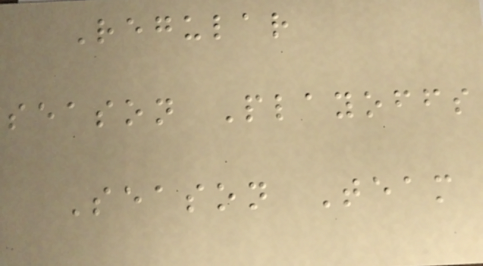Regular
season Playoffs
Season Team
